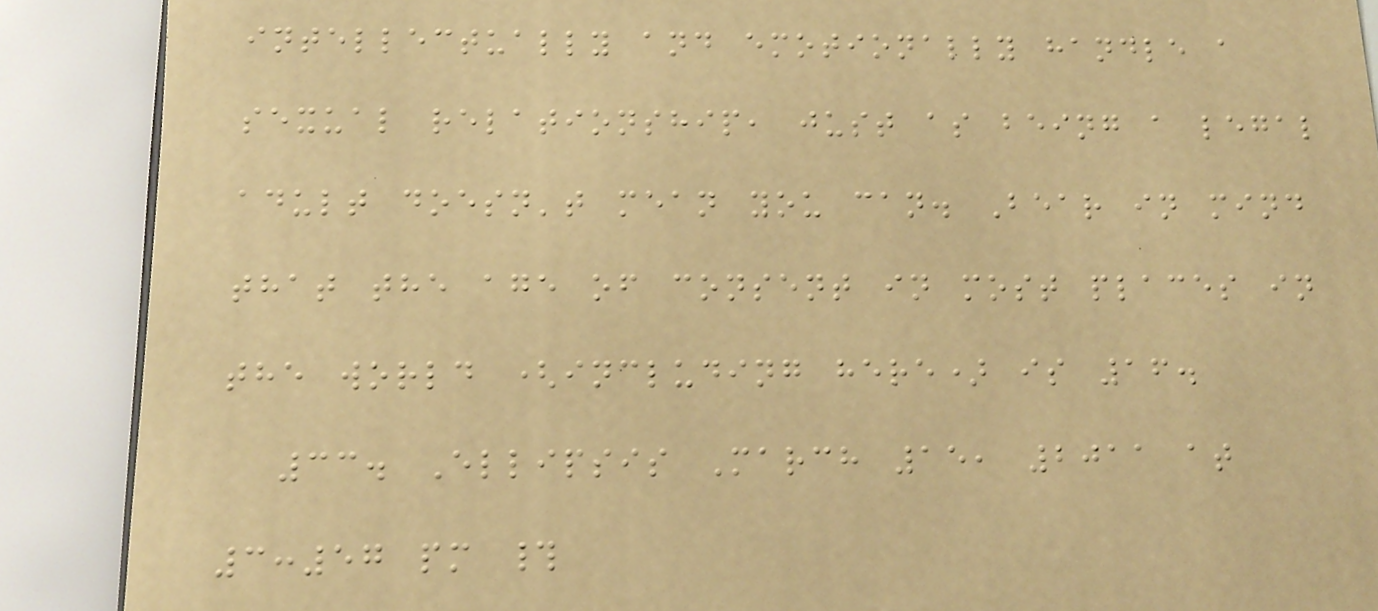intellectually and emotionally handle a
sexual relationship, just as being a legal
adult doesn't mean you can. Bear in mind
that the age of consent in most places in
the world (including here) is 16.
33. Ellipsis March 15, 2011 at
3:57 pm #
